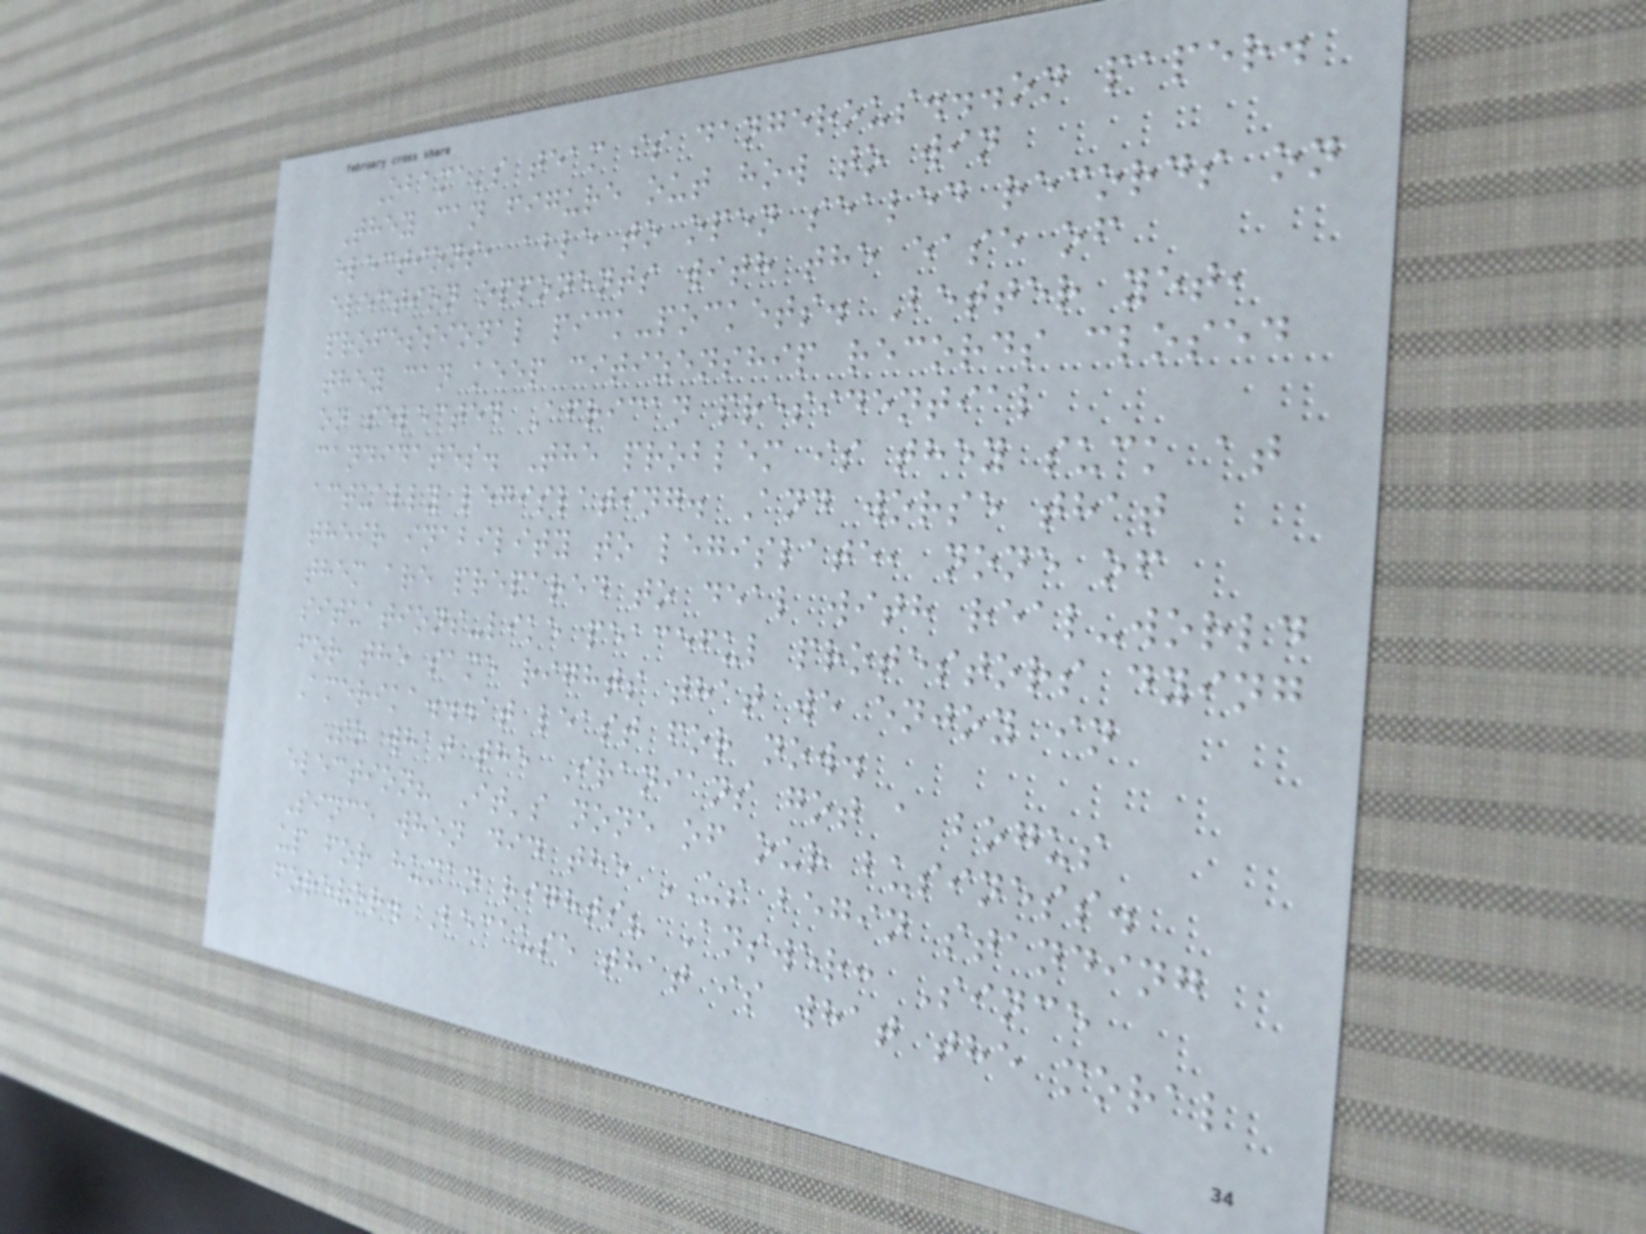Obama's team is dangerous...on paper.
They can figure out how to win
elections, able to open sealed records on
election opponents with the ease of
professional pick-pockets. Better yet,
they can keep citizenship records closed
on selected African presidential
candidates. The problem is they suck at
actually legislating. And worse that
their inability to legislate, none of
them are prepared to deal with real-world
situations-like peaceful protestors dying
for the same rights that we enjoy in
Amerika...at least for now.
So what the Iranians got a bogus
election? It's none of our business.
Since when did the US begin standing
up for human rights? Answer: Since
forever. Because that is what the moral
